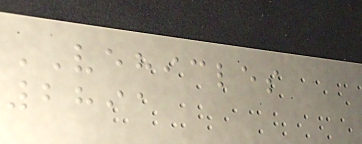VEHICLES
2891
